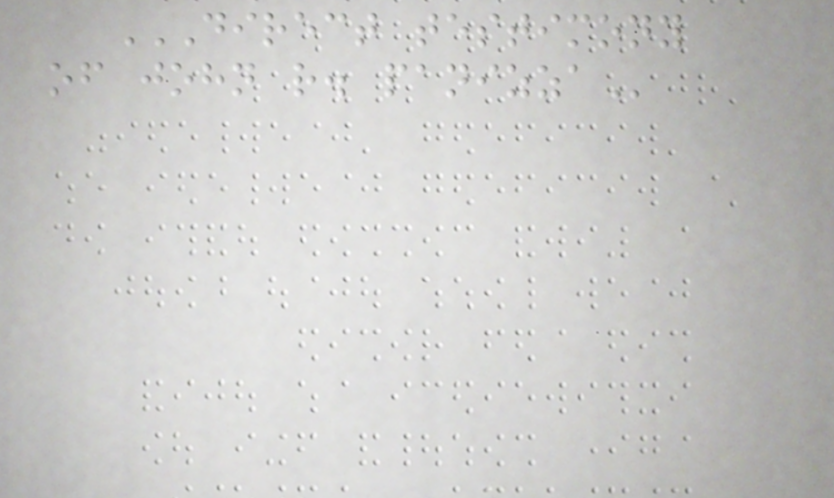DIRECT TESTIMONY
OF JOHN R. PANIZZA
